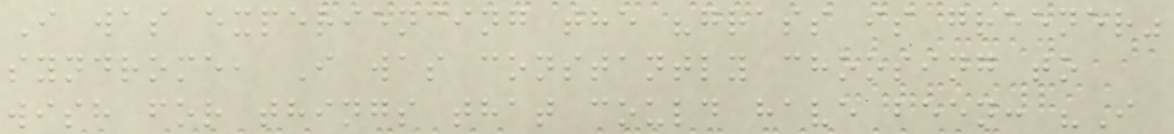I was experiencing the "grass is greener"
syndrome, I was constantly choosing to
wish for things that could have been: "I
